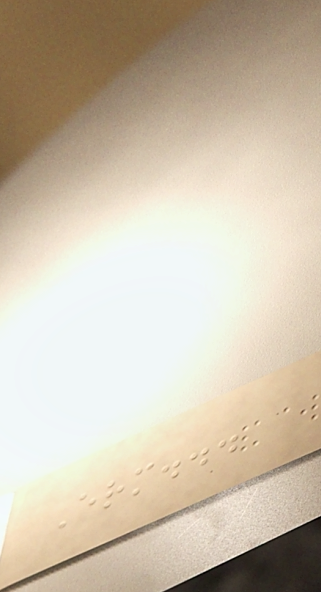Erm...
